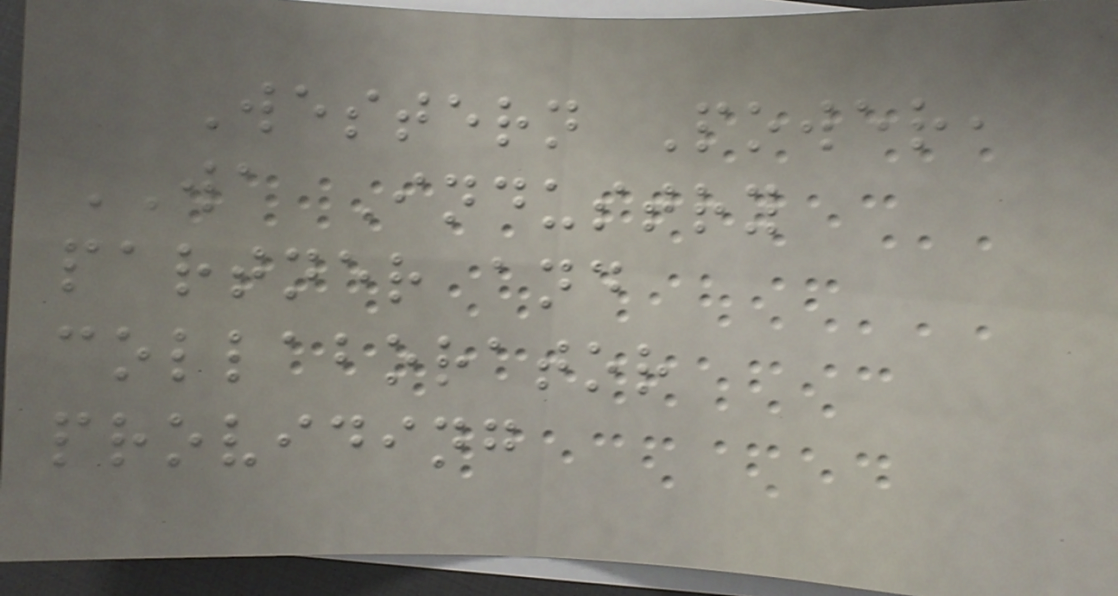Western Power,
WA Industry
partner and
collaborator
providing
